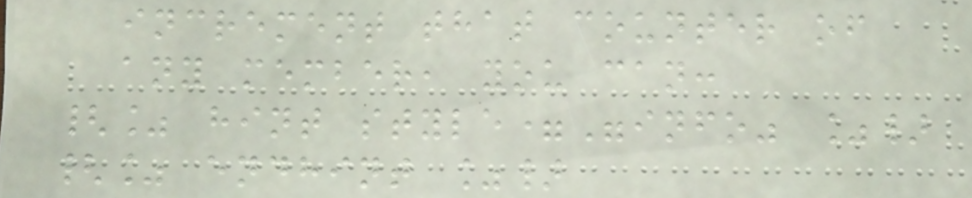increment that counter of
any member, you can:
{% hint style="info" %}
{% endhint %}
